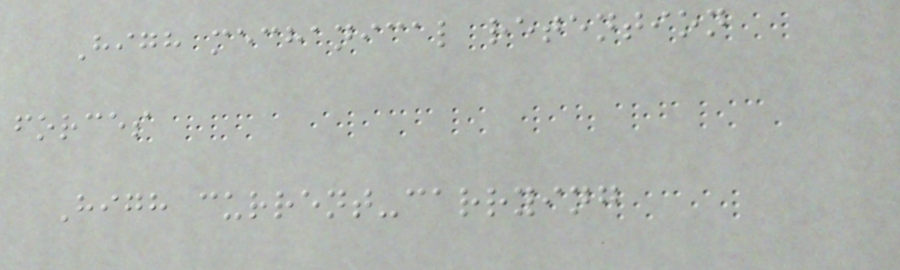High mechanical retention
forces
High current-carrying
